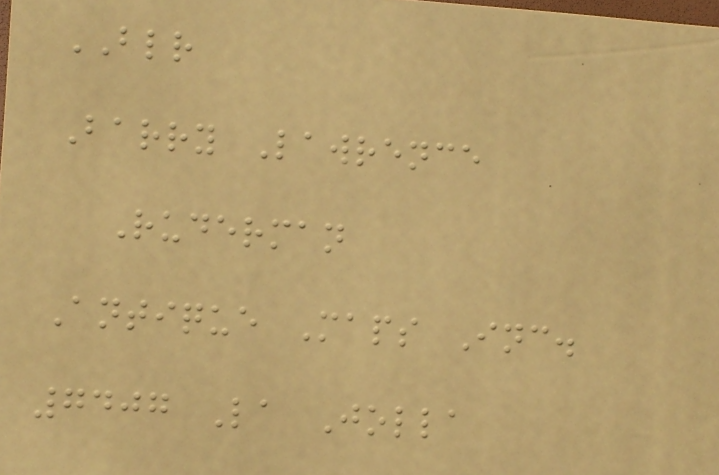BLR
Barry Lawrence
Ruderman
Antique Maps Inc.
7407 La Jolla
